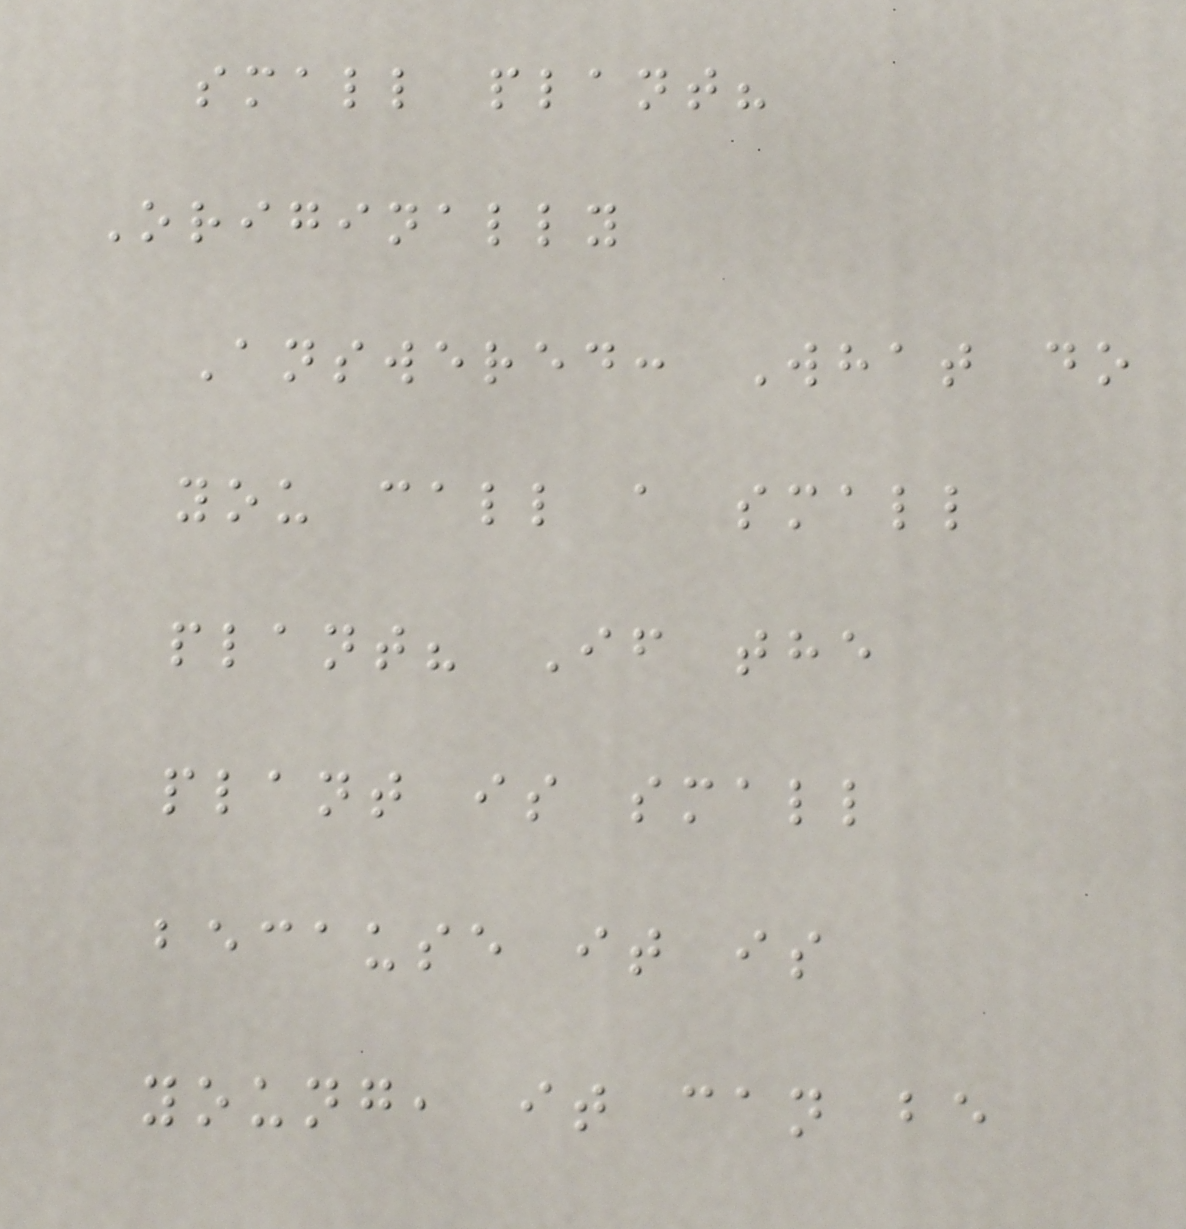small plant?
Originally
Answered: What do
you call a small
plant? If the
plant is small
because it is
young, it can be
